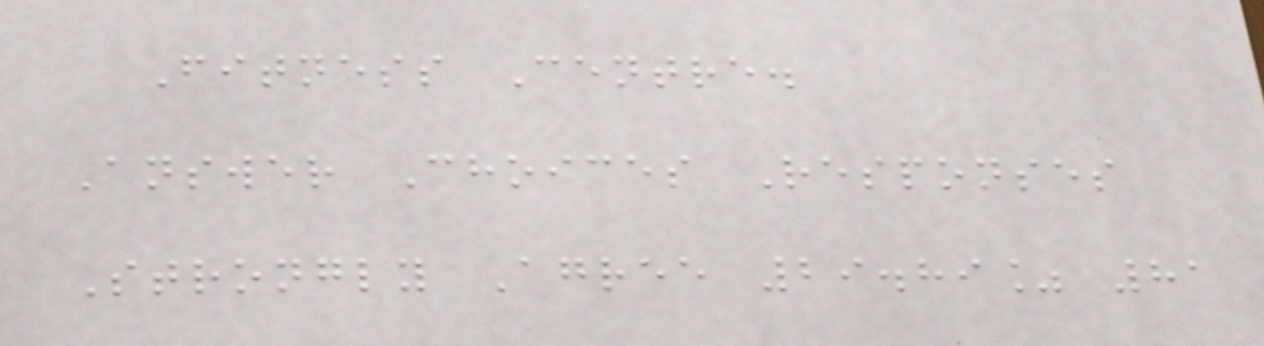Fitness Centre.
Answer Choices Responses
Strongly Agree 29.89% 81
